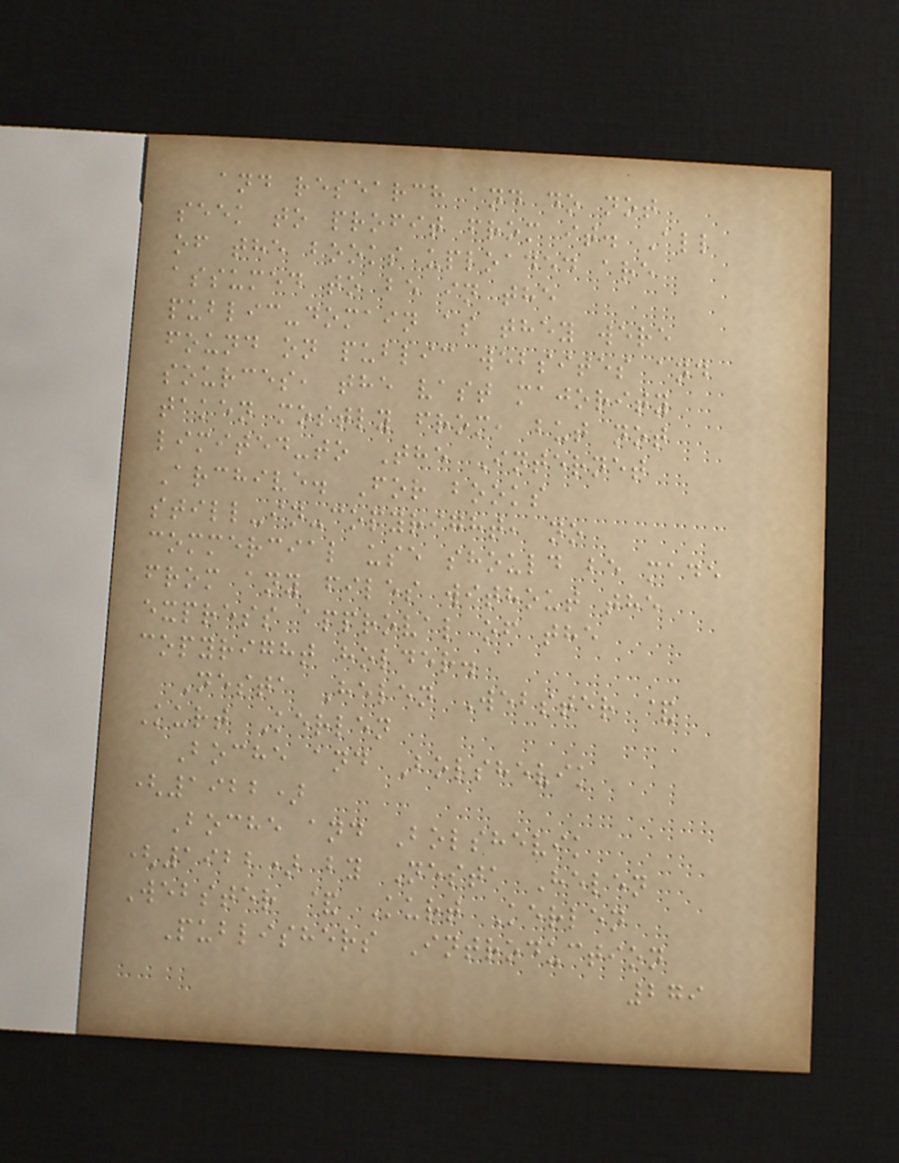and research and do not
seek to profit from it. All
of the books uploaded are
assumed to be in the
public-domain as they were
found on public websites and
sources, the vast majority
taken mostly from, but not
limited-to The Internet
Archive. For books
still-in-copyright, no
commercial use should be made
from any files without the
express approval of the
copyright holder.
Nesta Helen Webster &
Kurt Kerlen
Boche and Bolshevik
(1922)
Boche and Bolshevik
(1922) by Nesta Helen
Webster & Kurt Kerlen
Publishers Introduction
279
